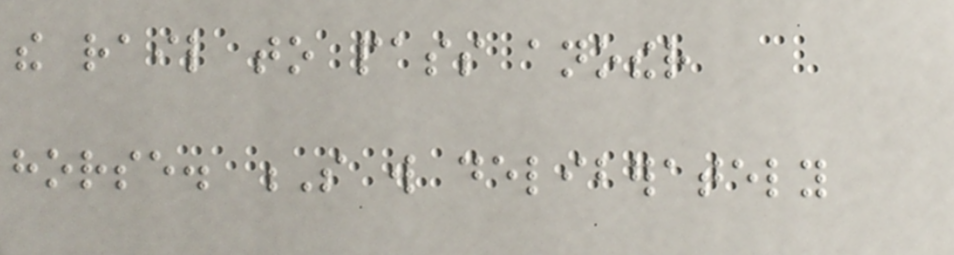the rail to pass another
horse. S will deliberately
